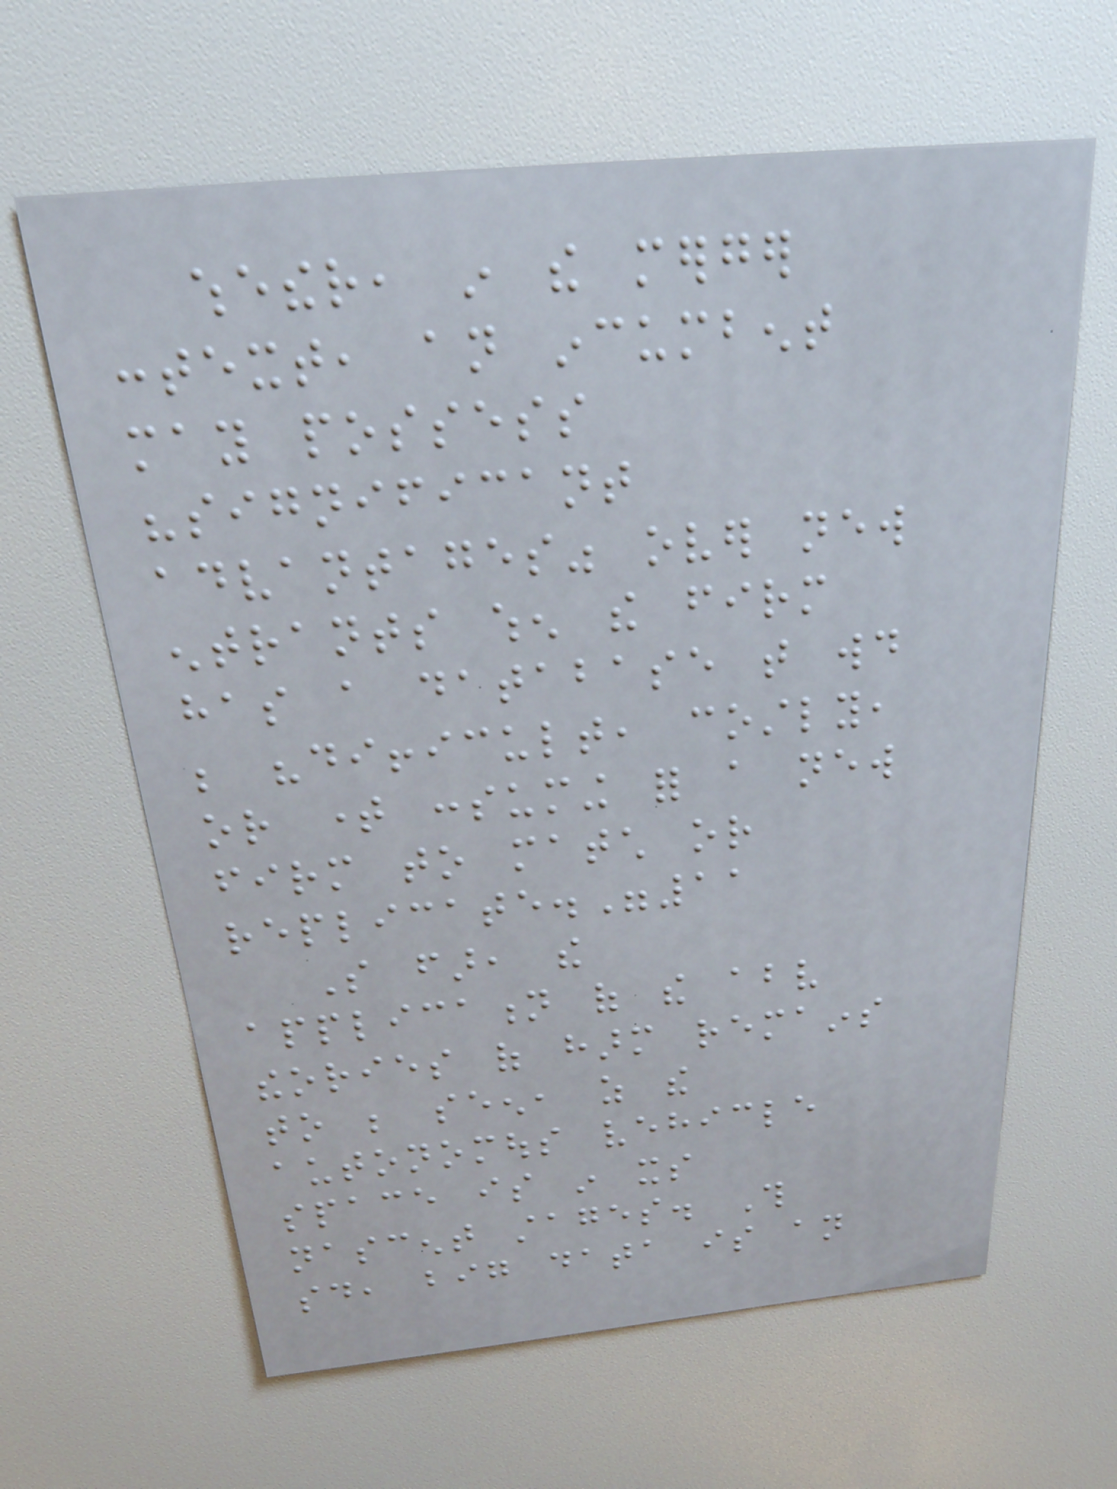whether, in the merger
context, an incumbent
may possess
"significant
advantages" over new
entrants when the firm
has a database that would
be "difficult, costly,
or time consuming for a new
firm to match or
replicate."11
So far, the
application of the above
theories of harm remains
to be seen, as the
autonomous vehicle
space is in its
nascent stages. This
said, big data is an
